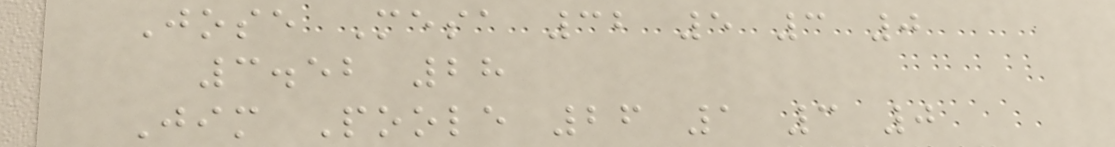Jose Mesa 32 5 3 0
3.52 28
Jim Poole 26 1 3 0
